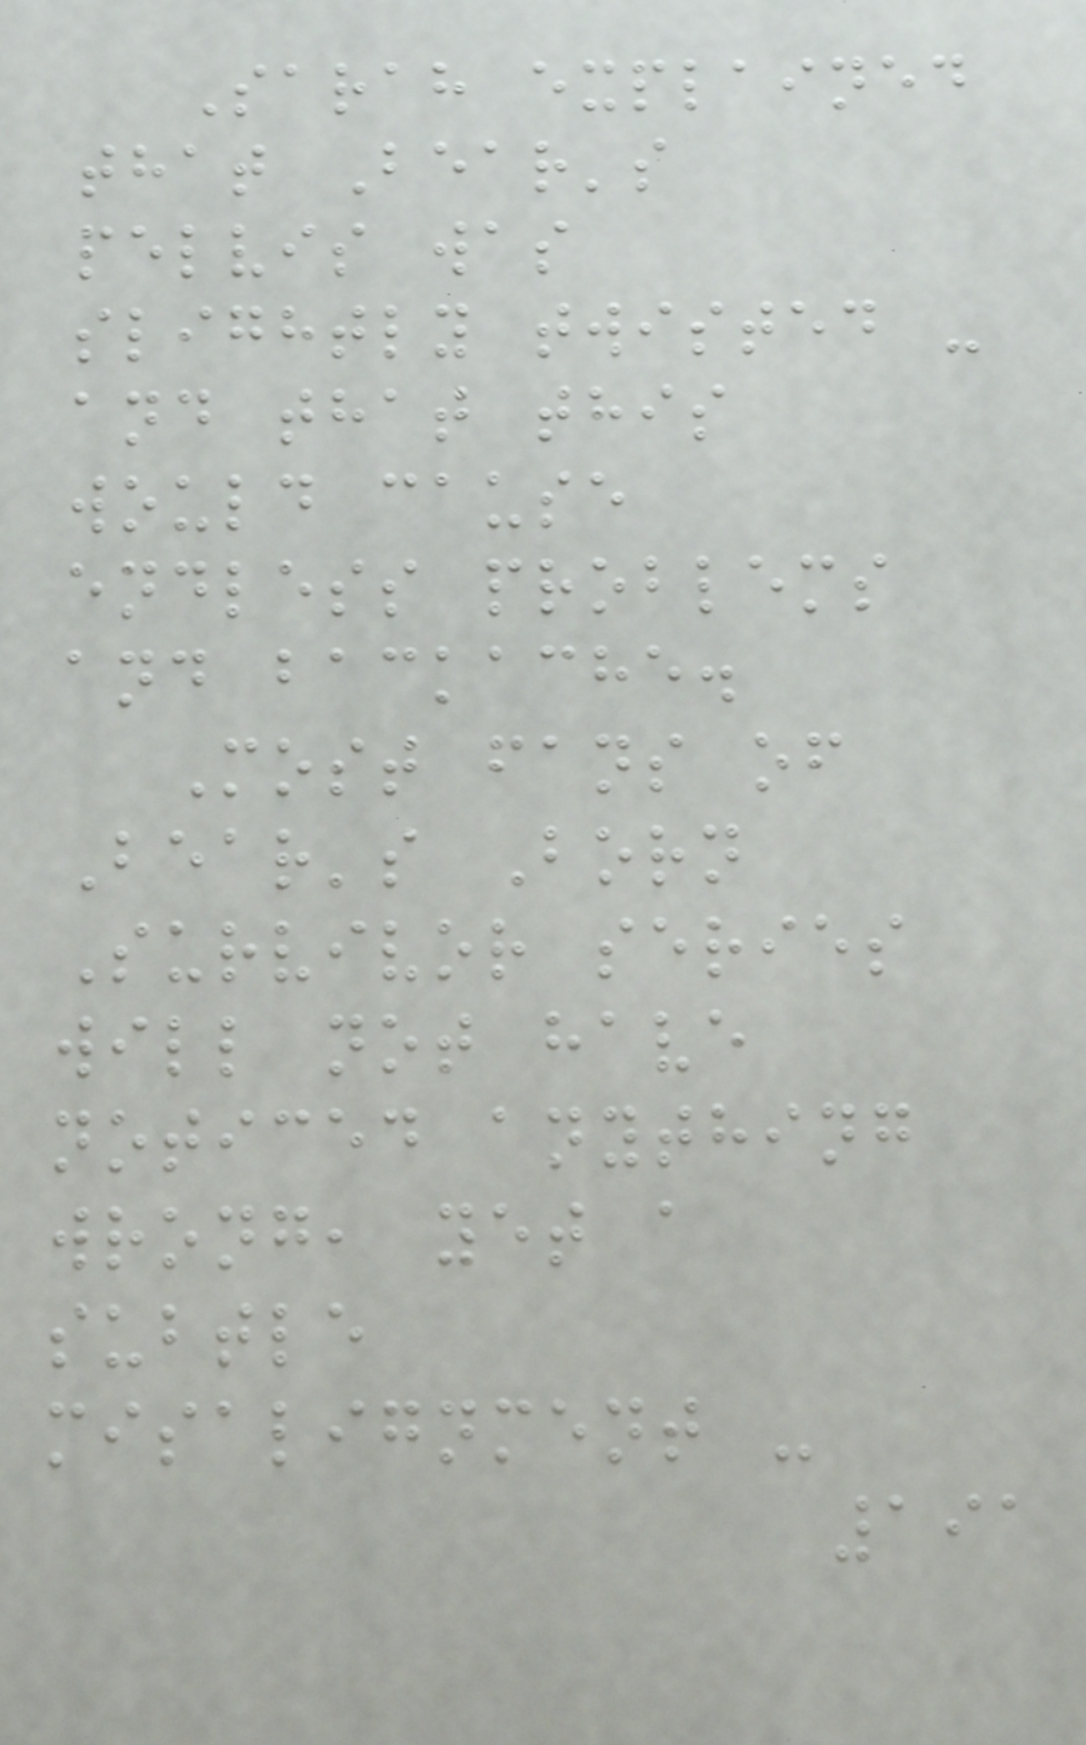Sarah explained
that Bear's
pelvis was
slightly twisted -
and that this
would cause
endless problems
and backache.
Most fans of
Bear's Born
Survivor series
will not have
noticed anything
wrong, yet a
subtle
misalignment -
191
